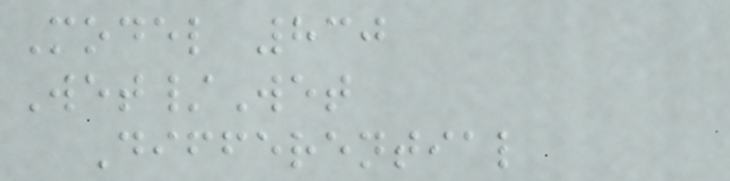Model 830
Wet/Wet
Differential
